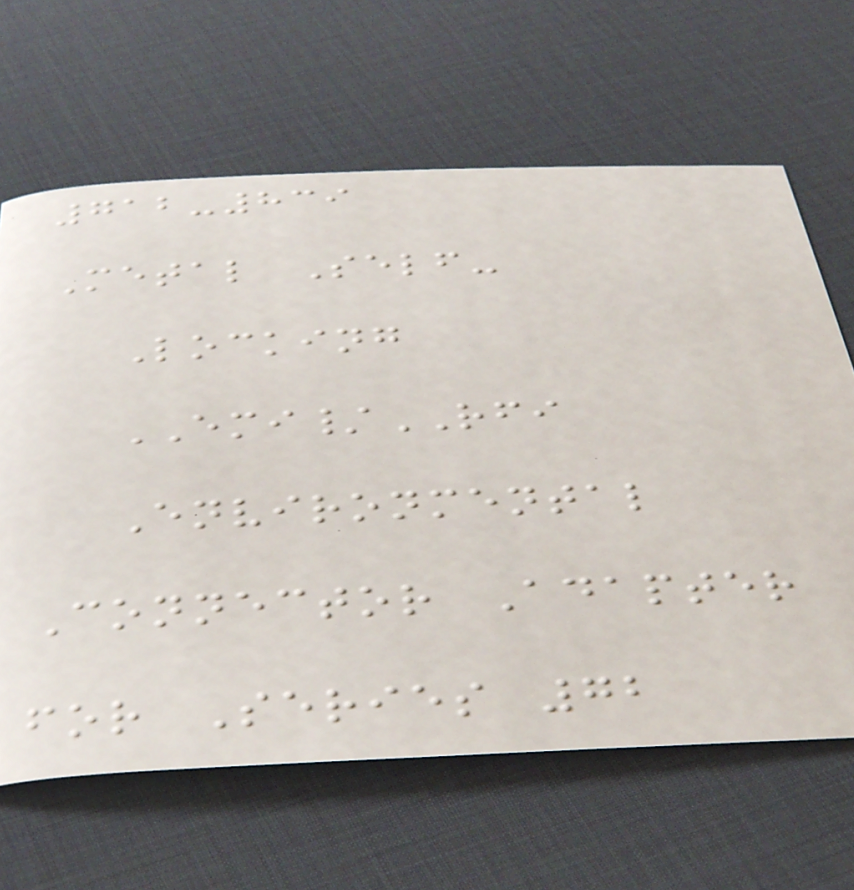712-839
Metal Self-
Locking
EMI/RFI
Environmental
Connector Adapter
for Series 72
